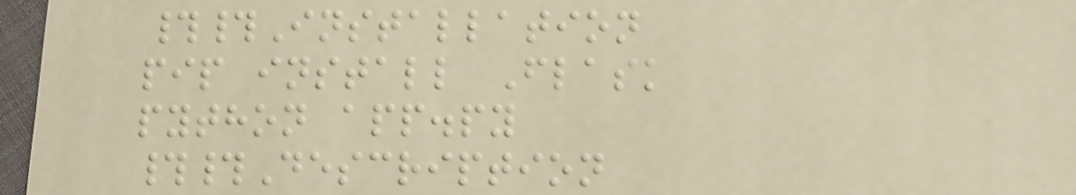##Installation
pip install Flask
python app.py
##Description
